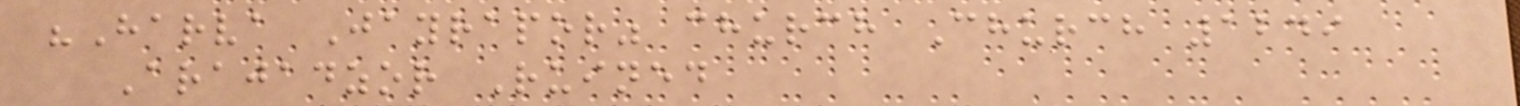"Harva Jayrapor" church Church 1249
Arajadzor Ruined
